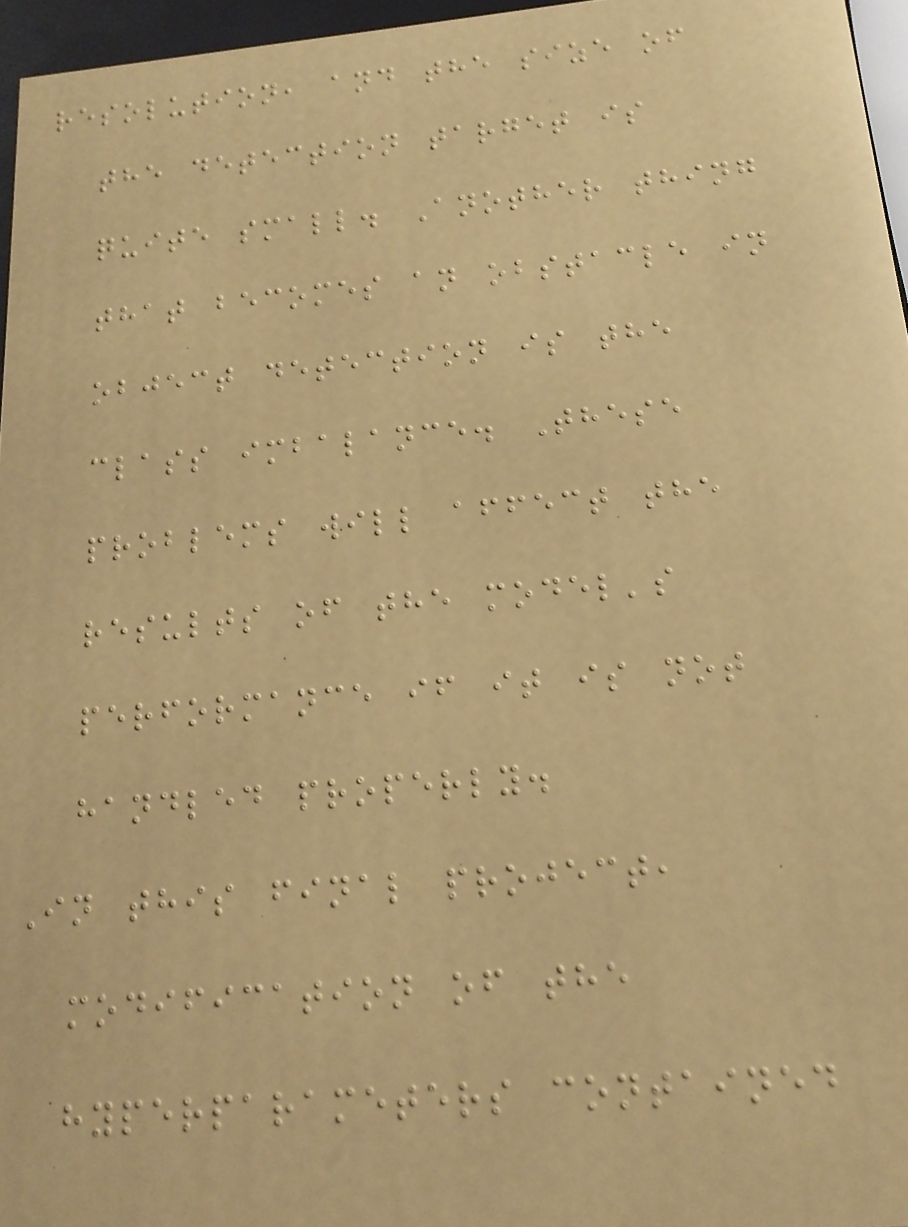resolution, and the size of
the detection target is
quite small. Another thing
that becomes an obstacle in
object detection is the
class imbalance. These
problems will affect the
results of the model's
performance if it is not
handled properly.
In this final project,
modification of the
hyperparameters contained
